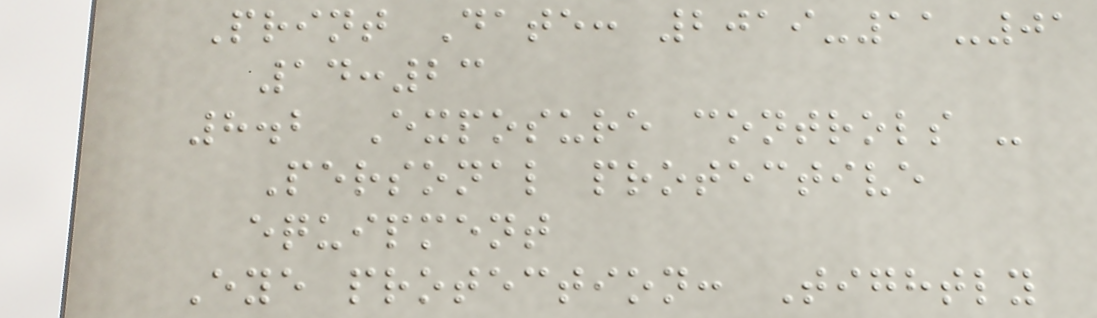Print Date: 2019-11-01
14:23
8.2 Exposure controls -
Personal protective
equipment
Eye protection: Tightly
